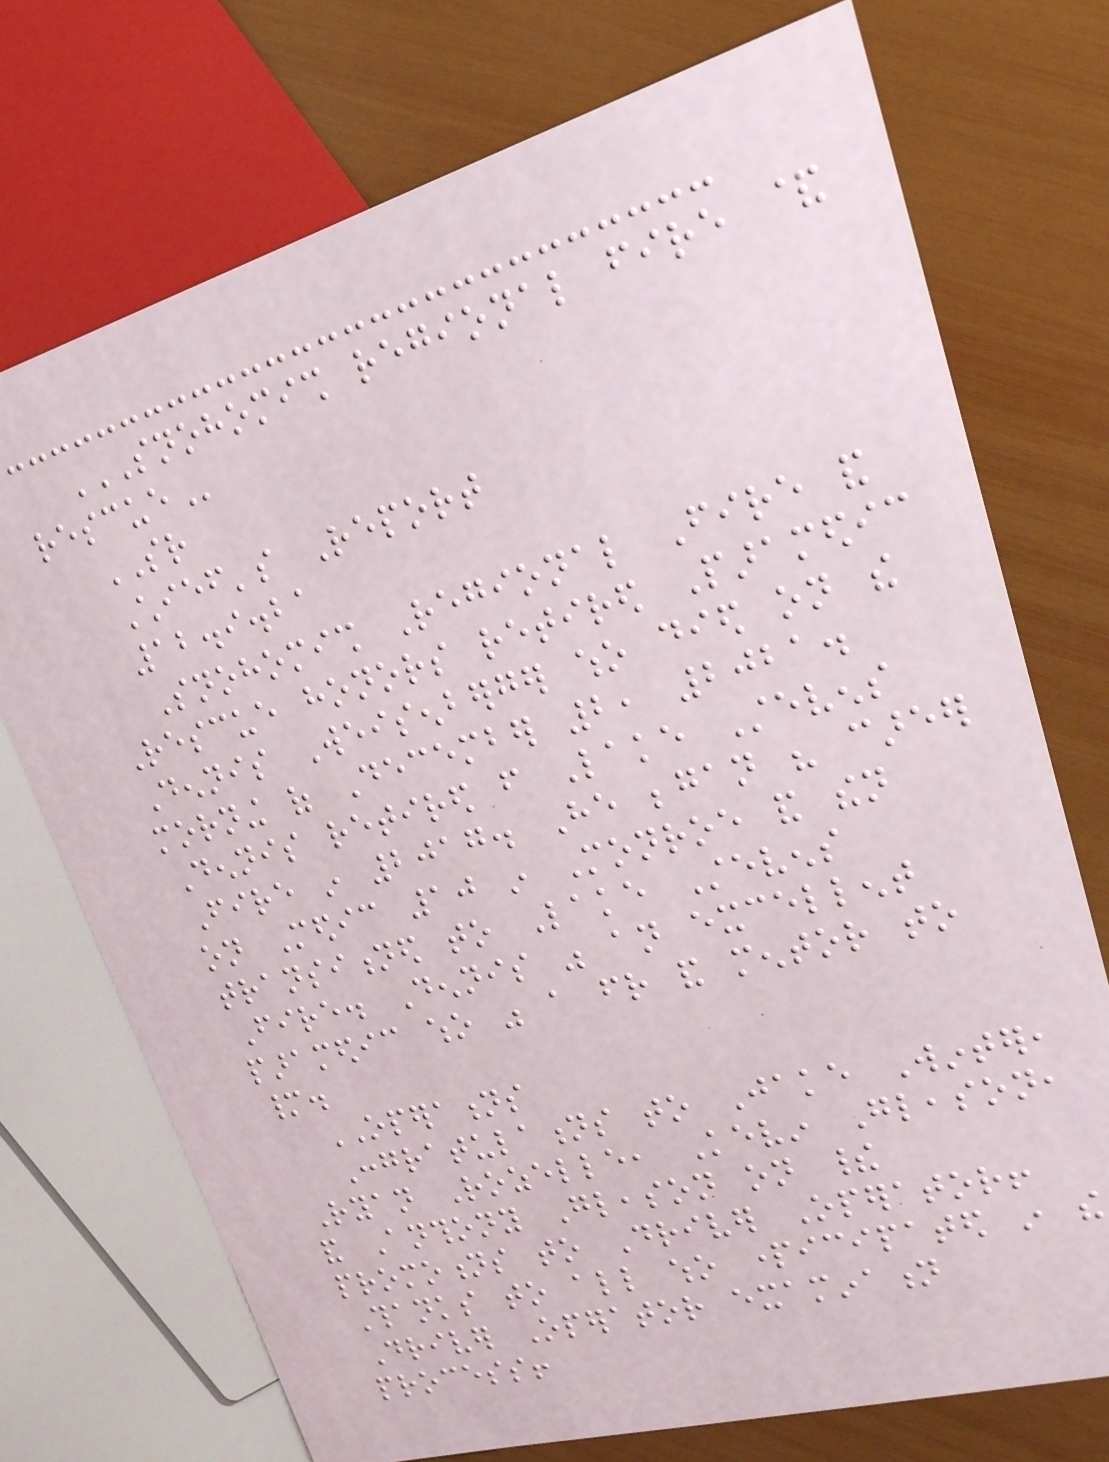SNOHOMISH REGIONAL FIRE &
RESCUE
SR
Chief's Report
12.9.21
Snohomish Regional Fire and
Rescue honors retired Paramedic
Dennis Weisenberger who died on the
morning of December 2, 2021.
Dennis retired from Lake Stevens
Fire in 2017. He began his career
on Medic 10 in Monroe and then
transitioned to Lake Stevens
Fire. Dennis was an excellent
paramedic who was a friend and mentor to
many.
OPERATIONS
Congratulations to Jake Winter,
Ryan Rozelle, Kevin Gleason,
and Anthony Gleason on their
promotions to Driver Operator!
Thanks to all who participated in the
Driver Operator examination
process!
